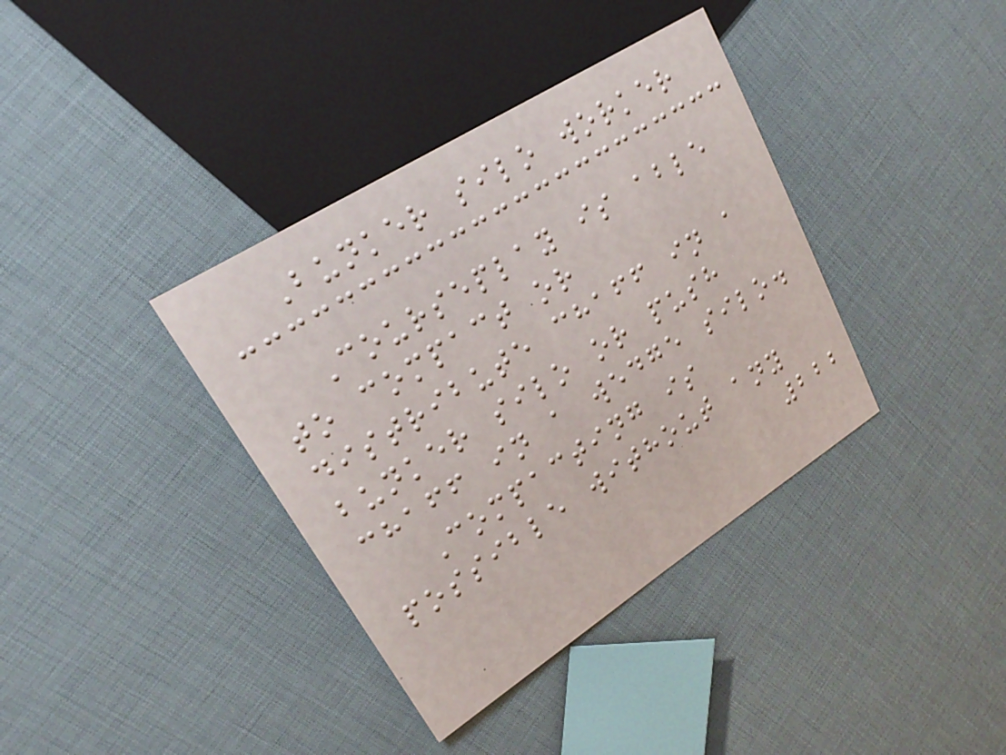Bunker silo worker
Courseplay is able
to compact or
distribute chaff in a
bunker silo or push
chaff in a wedge silo.
Compacting is
possible without any
222
